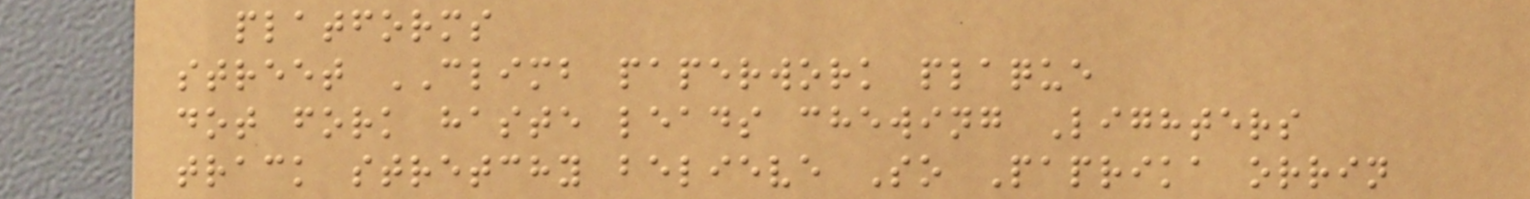platforms
street CLIMB paperwork plaque
dot fork haste leads chewing Lighters
track stretchy believe So Paprika orrin
